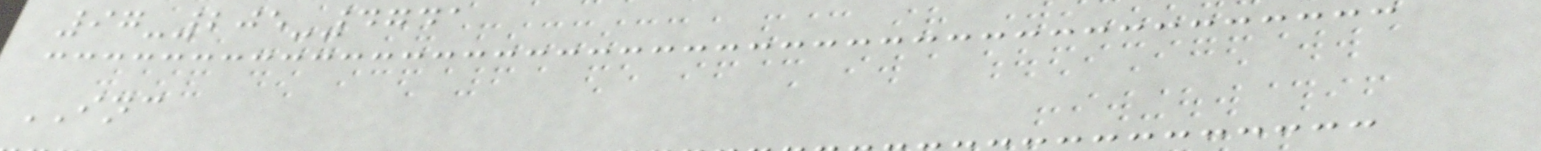97-205-4741
INC
